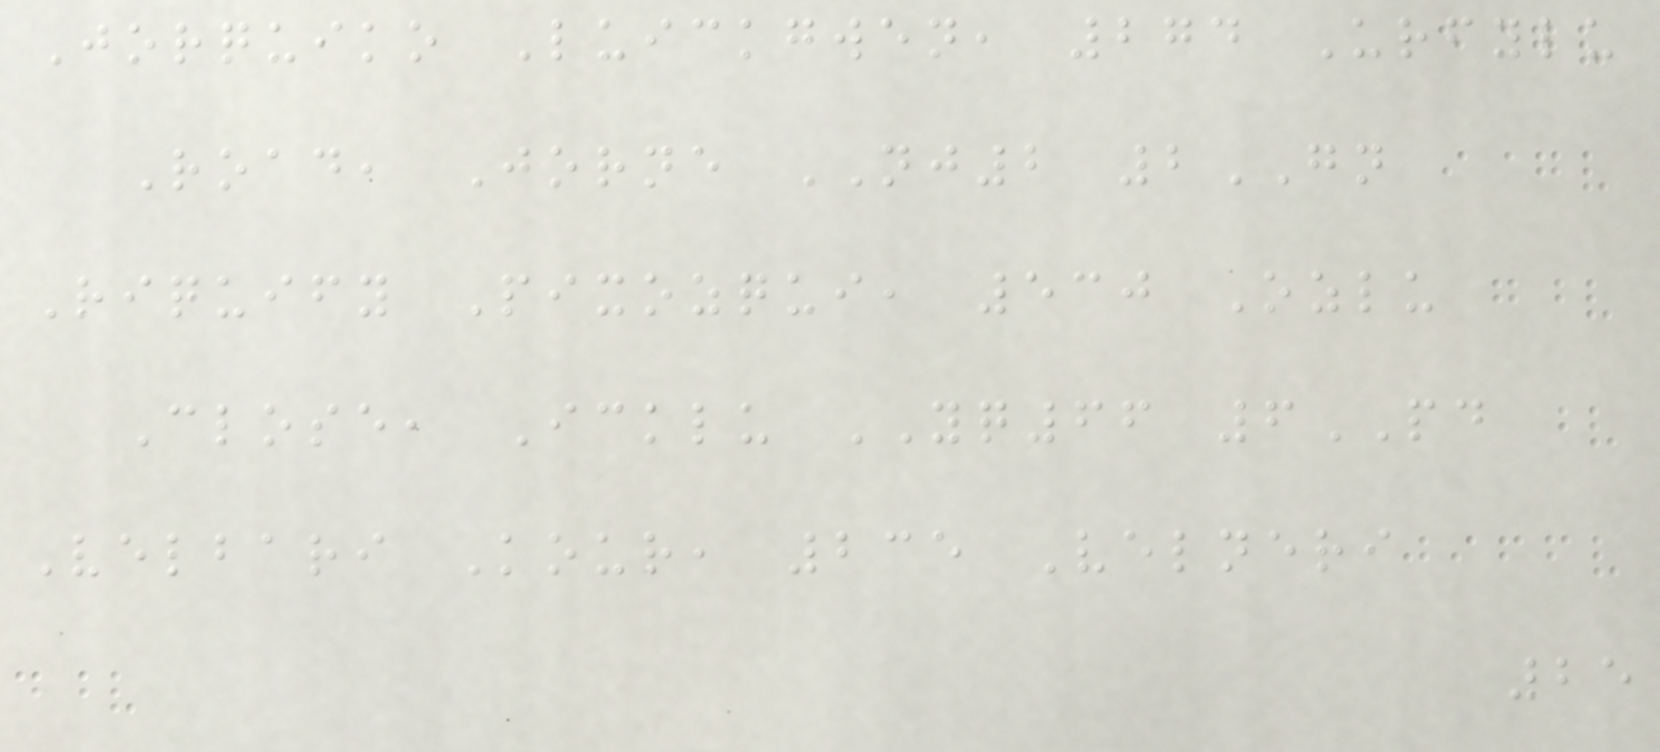Jorquiko Luickgwen, 274 Urfylu
Road, Jorne NJ2 2GN
Riquify Pixozqui, 530 Ozlu
Close, Icklu YQ66 6PD
Velbari Kour, 235 Velneri
25
